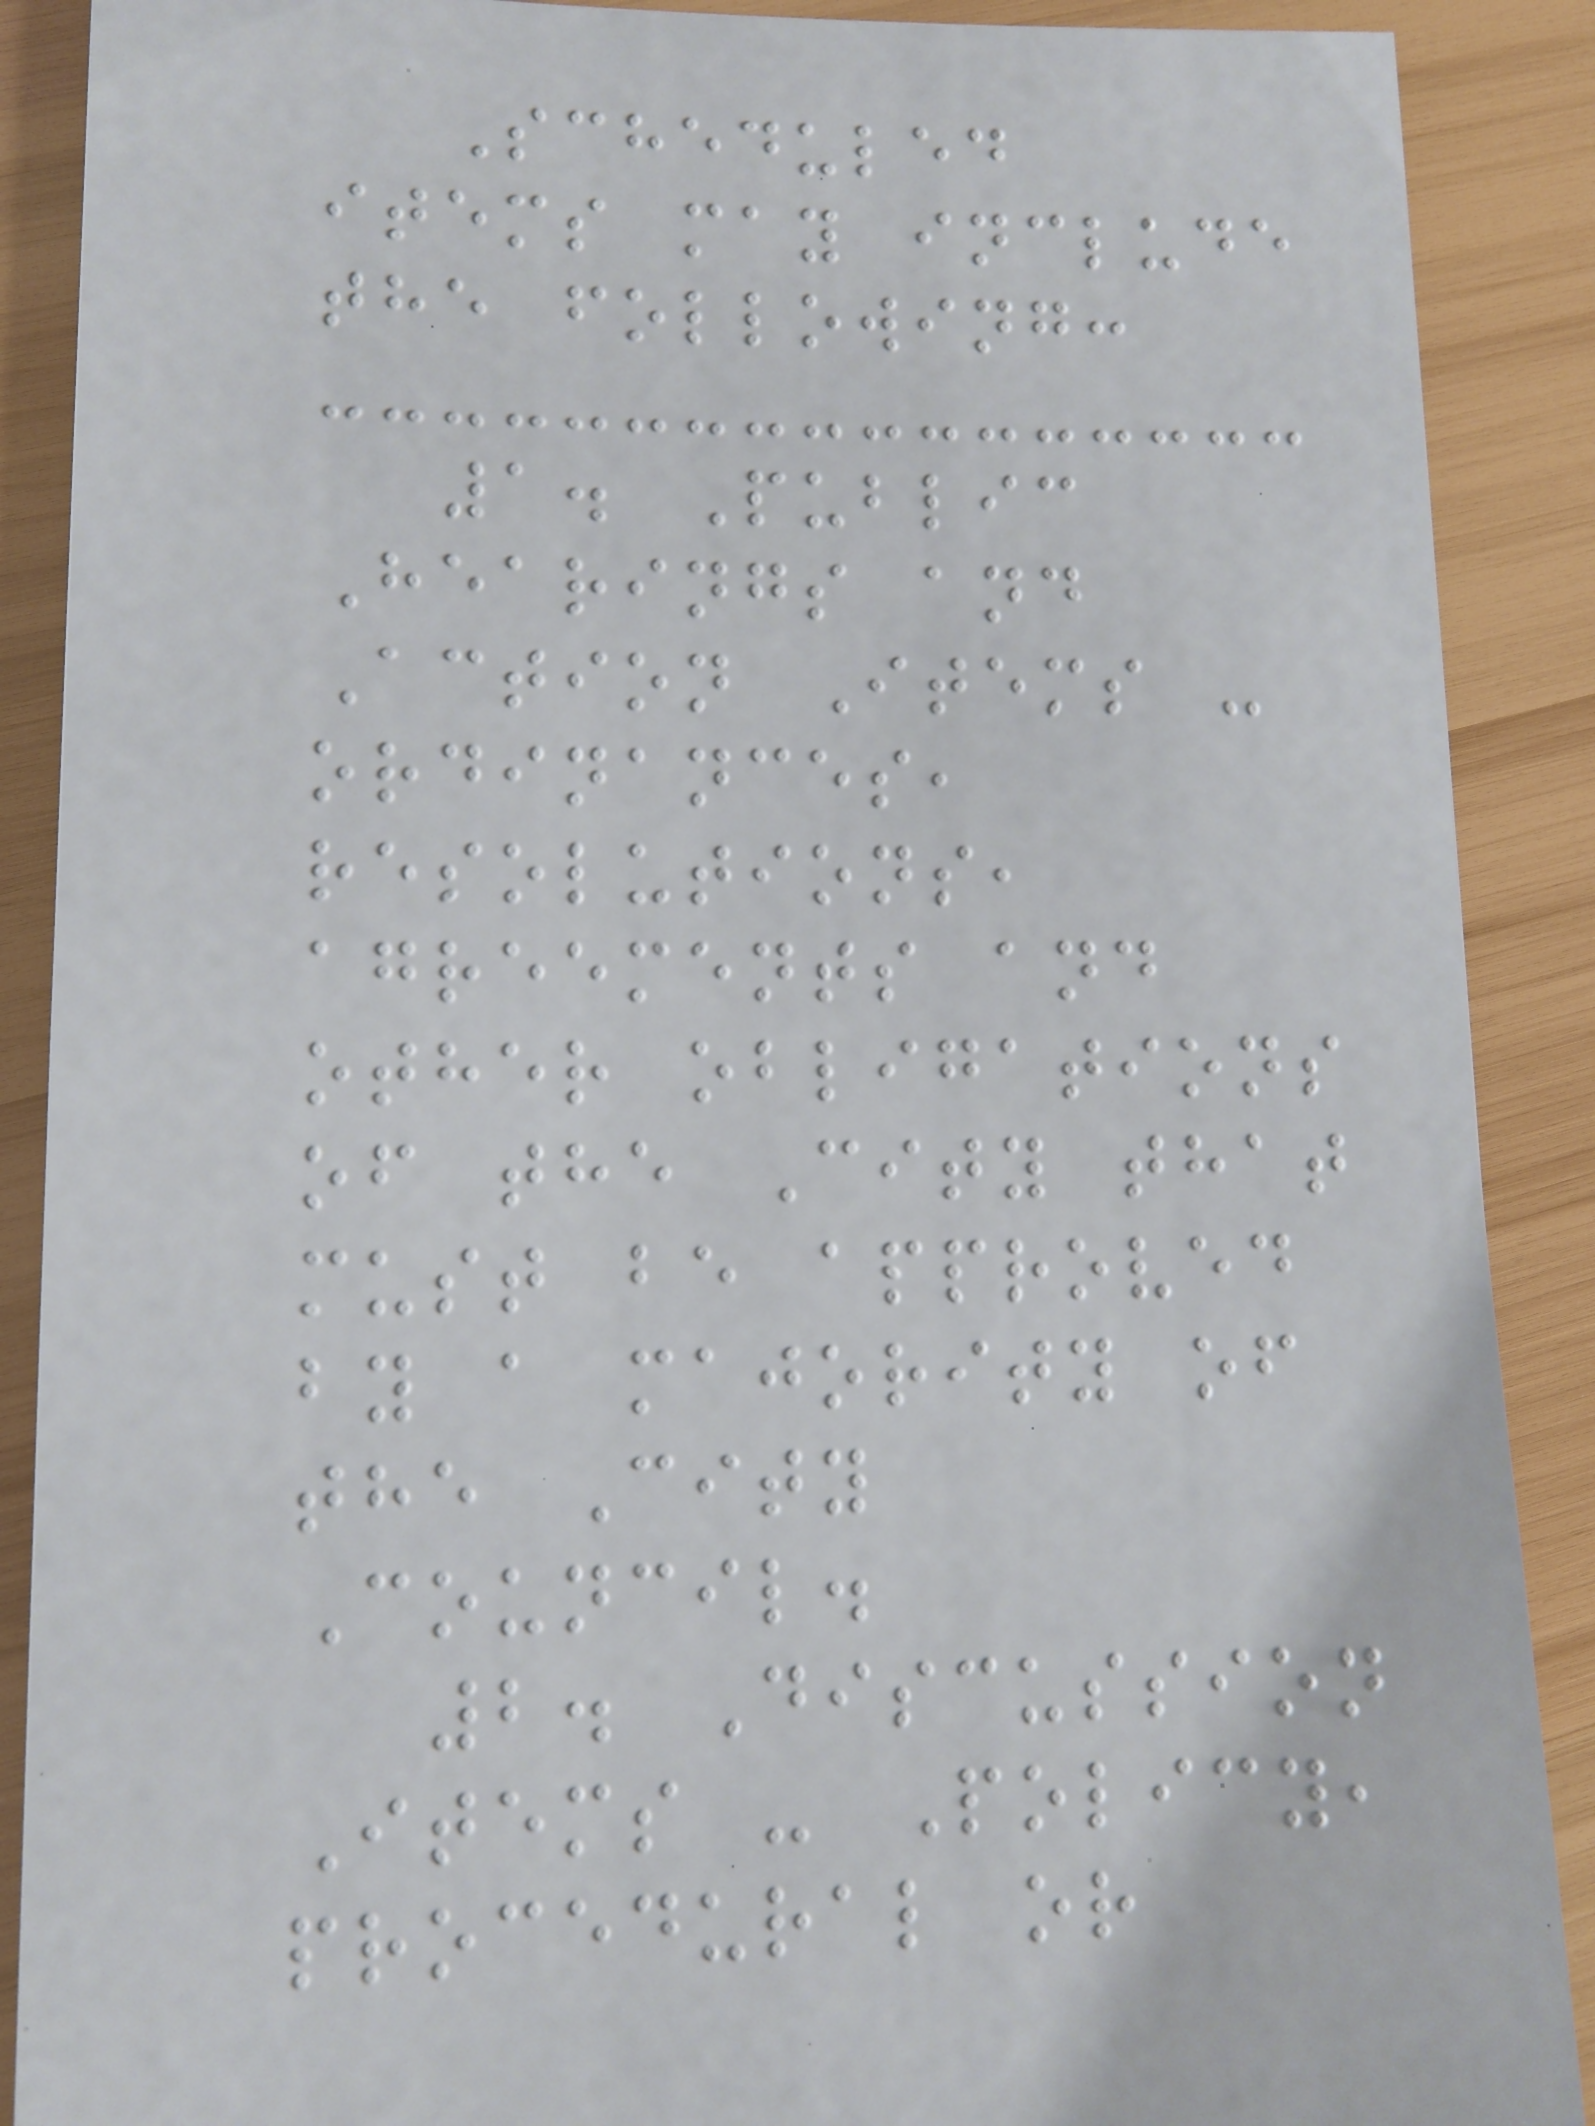Scheduled
items may include
the following:
1. Public
Hearings and
Action Items -
ordinances,
resolutions,
agreements and
other obligations
of the City that
must be approved
by a majority of
the City
Council.
2. Discussion
Items - Policy,
procedural or
